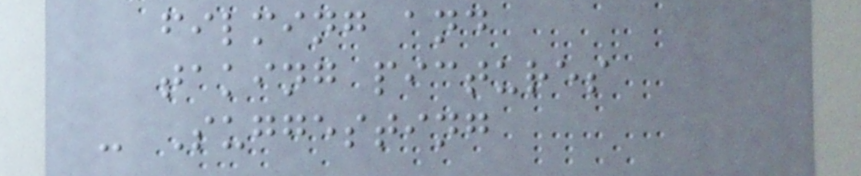filming and
taking pictures
- Suggesting
